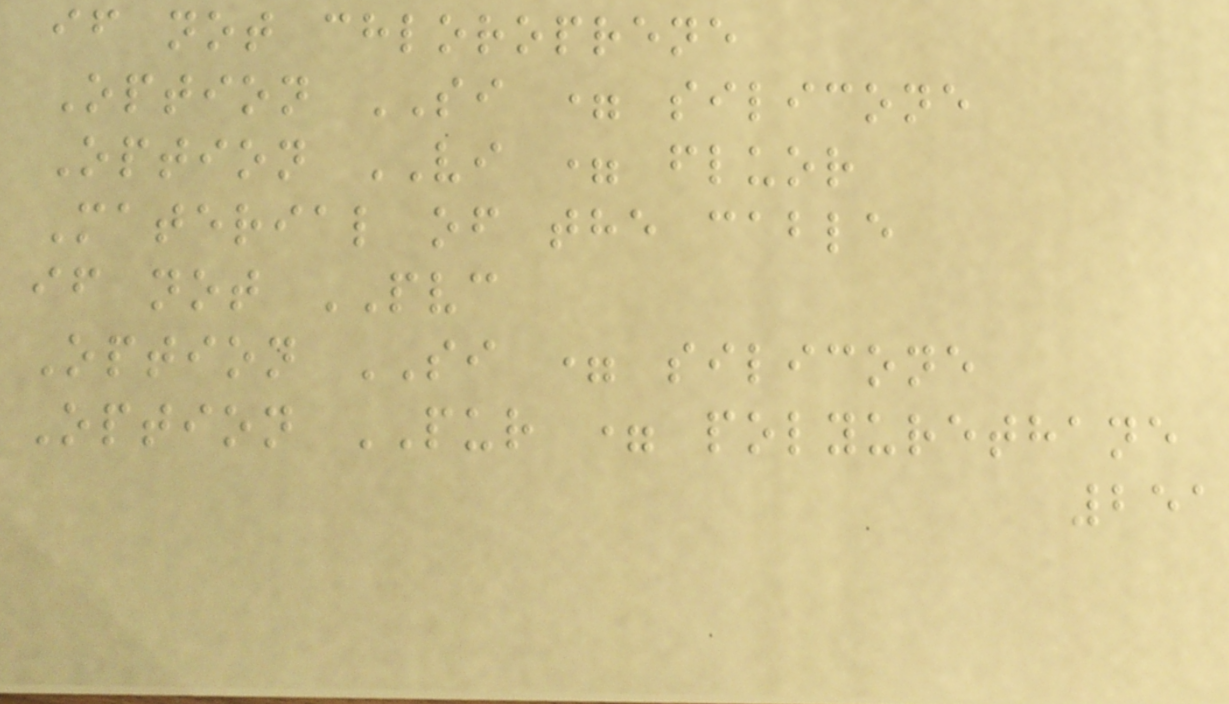if not chloroprene
Option SI = silicone
Option VI = fluor
Material of the cable
if not PVC
Option SI = silicone
Option PUR = polyurethane
251
